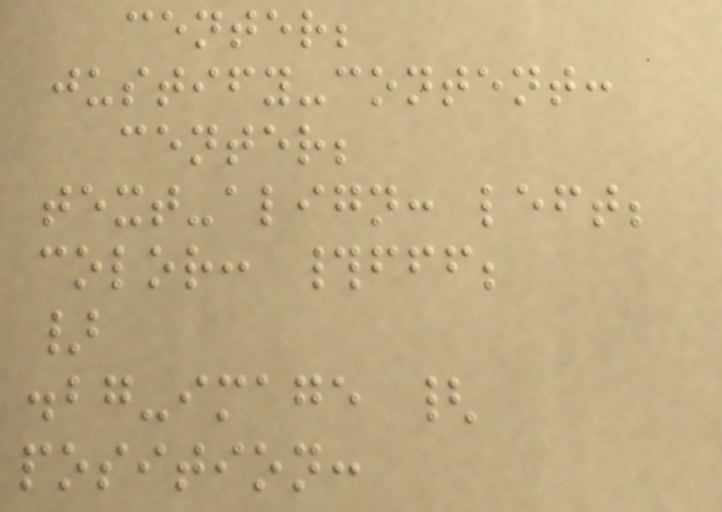center;
justify-content:
center;
text-align: left;
color: #fff;
}
.bg-image {
position:
